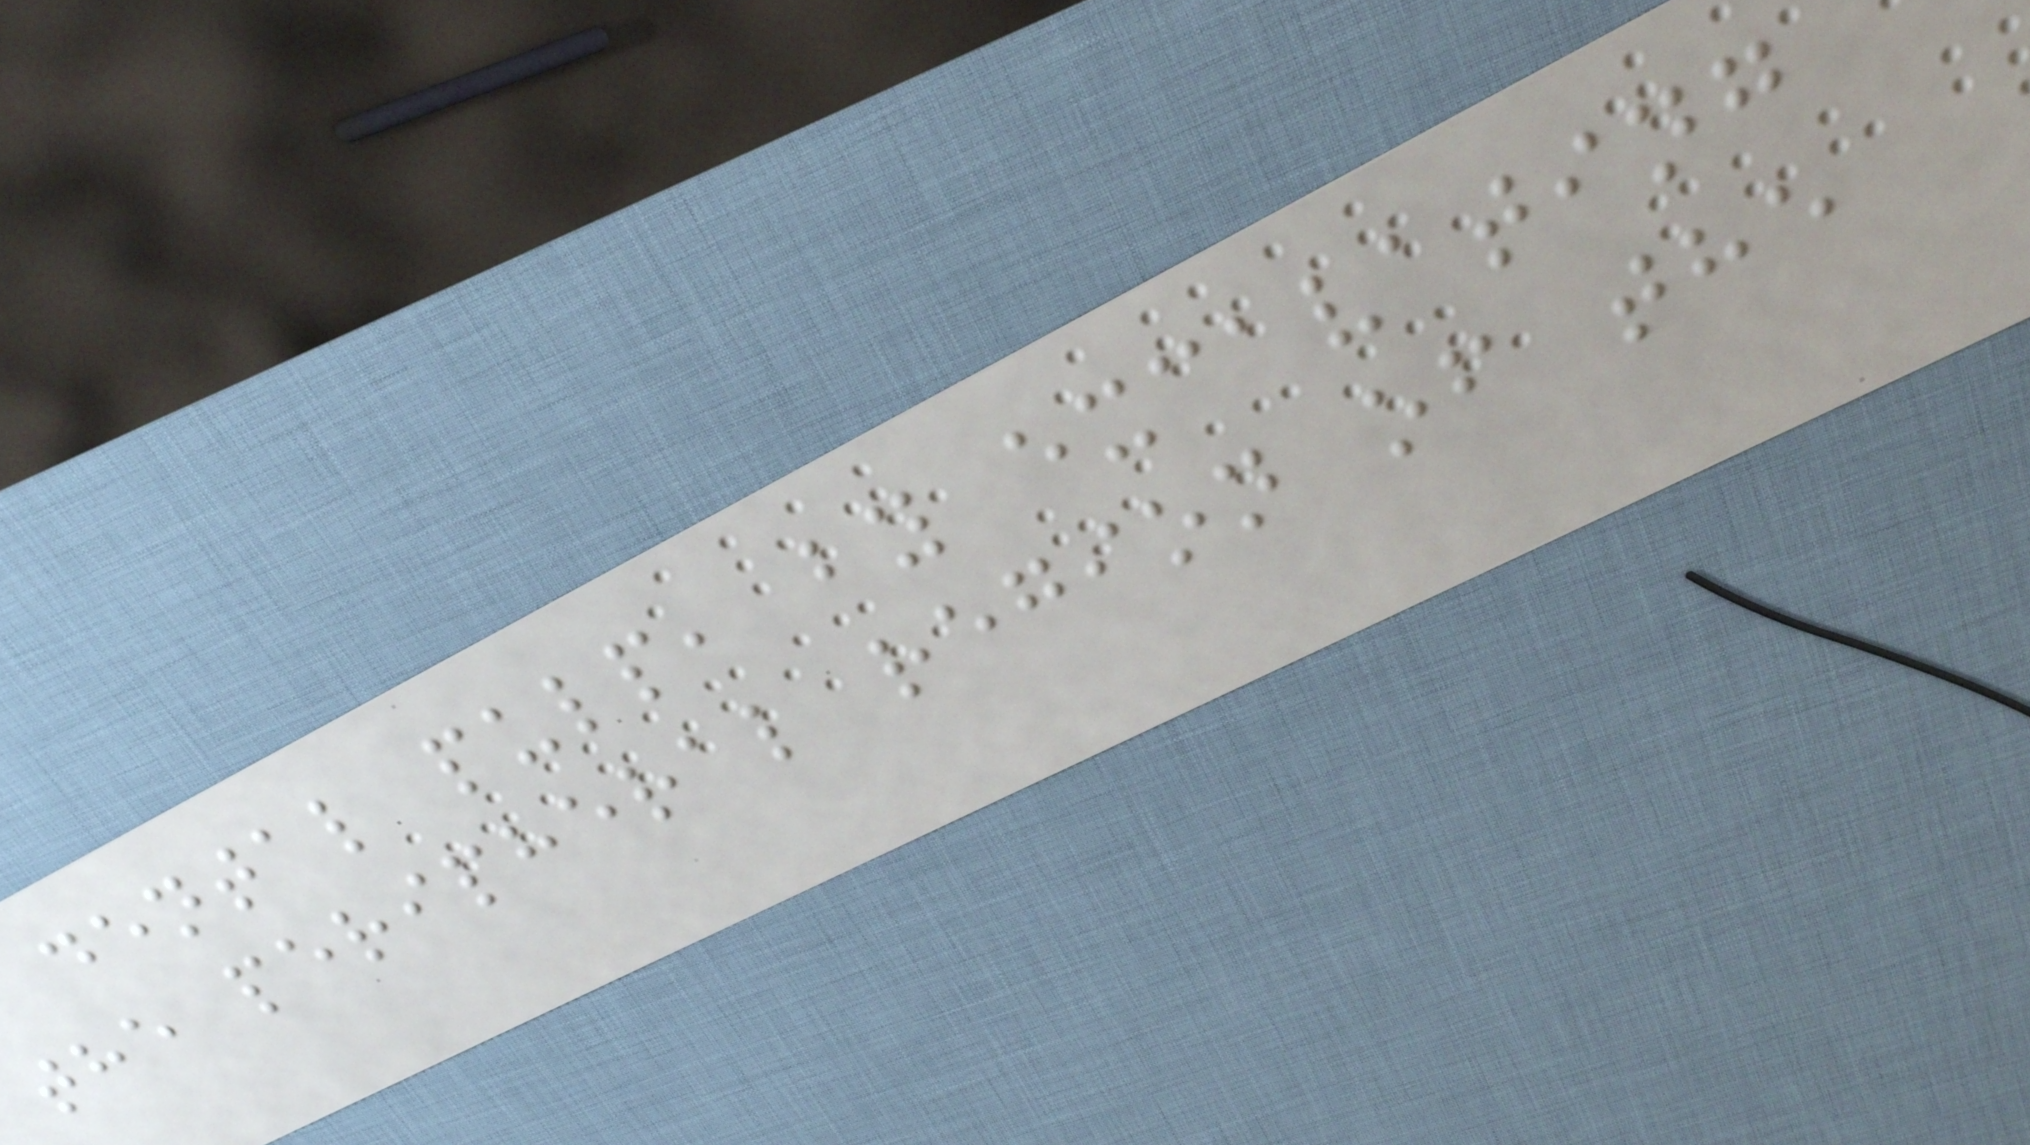dental pulp, by excavating
the peripheral region of the
